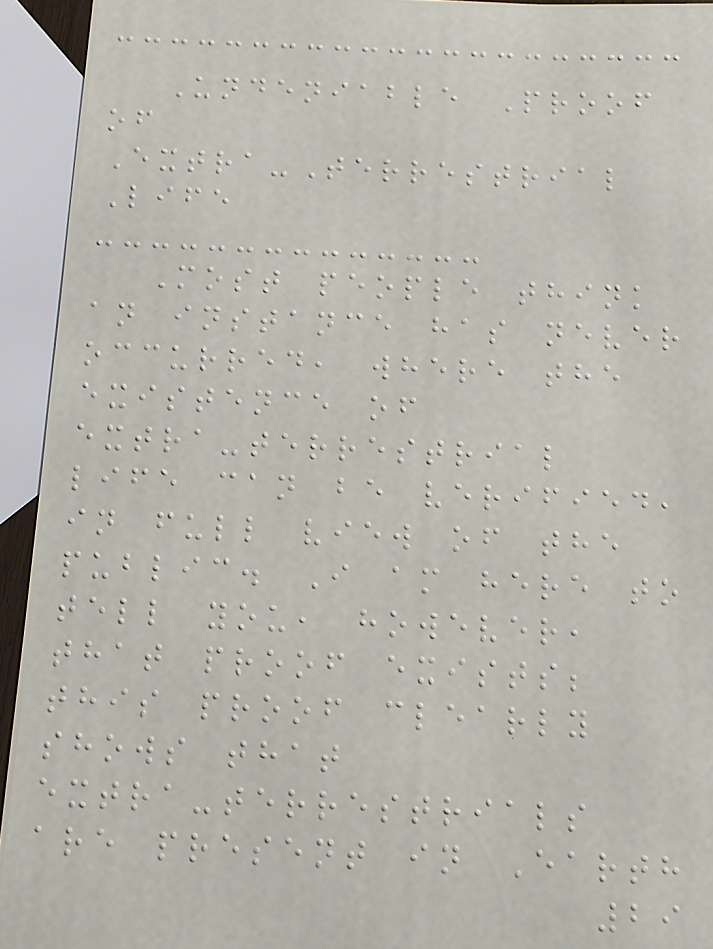Undeniable Proof
of
Extra-Terrestrial
Life
Most people think
an instance has never
occurred, where the
existence of
extra-terrestrial
life can be verified,
in full view of the
public. I am here to
tell you, however,
that proof exists;
this proof clearly
shows that
extra-terrestrials
are present in Earth
29
